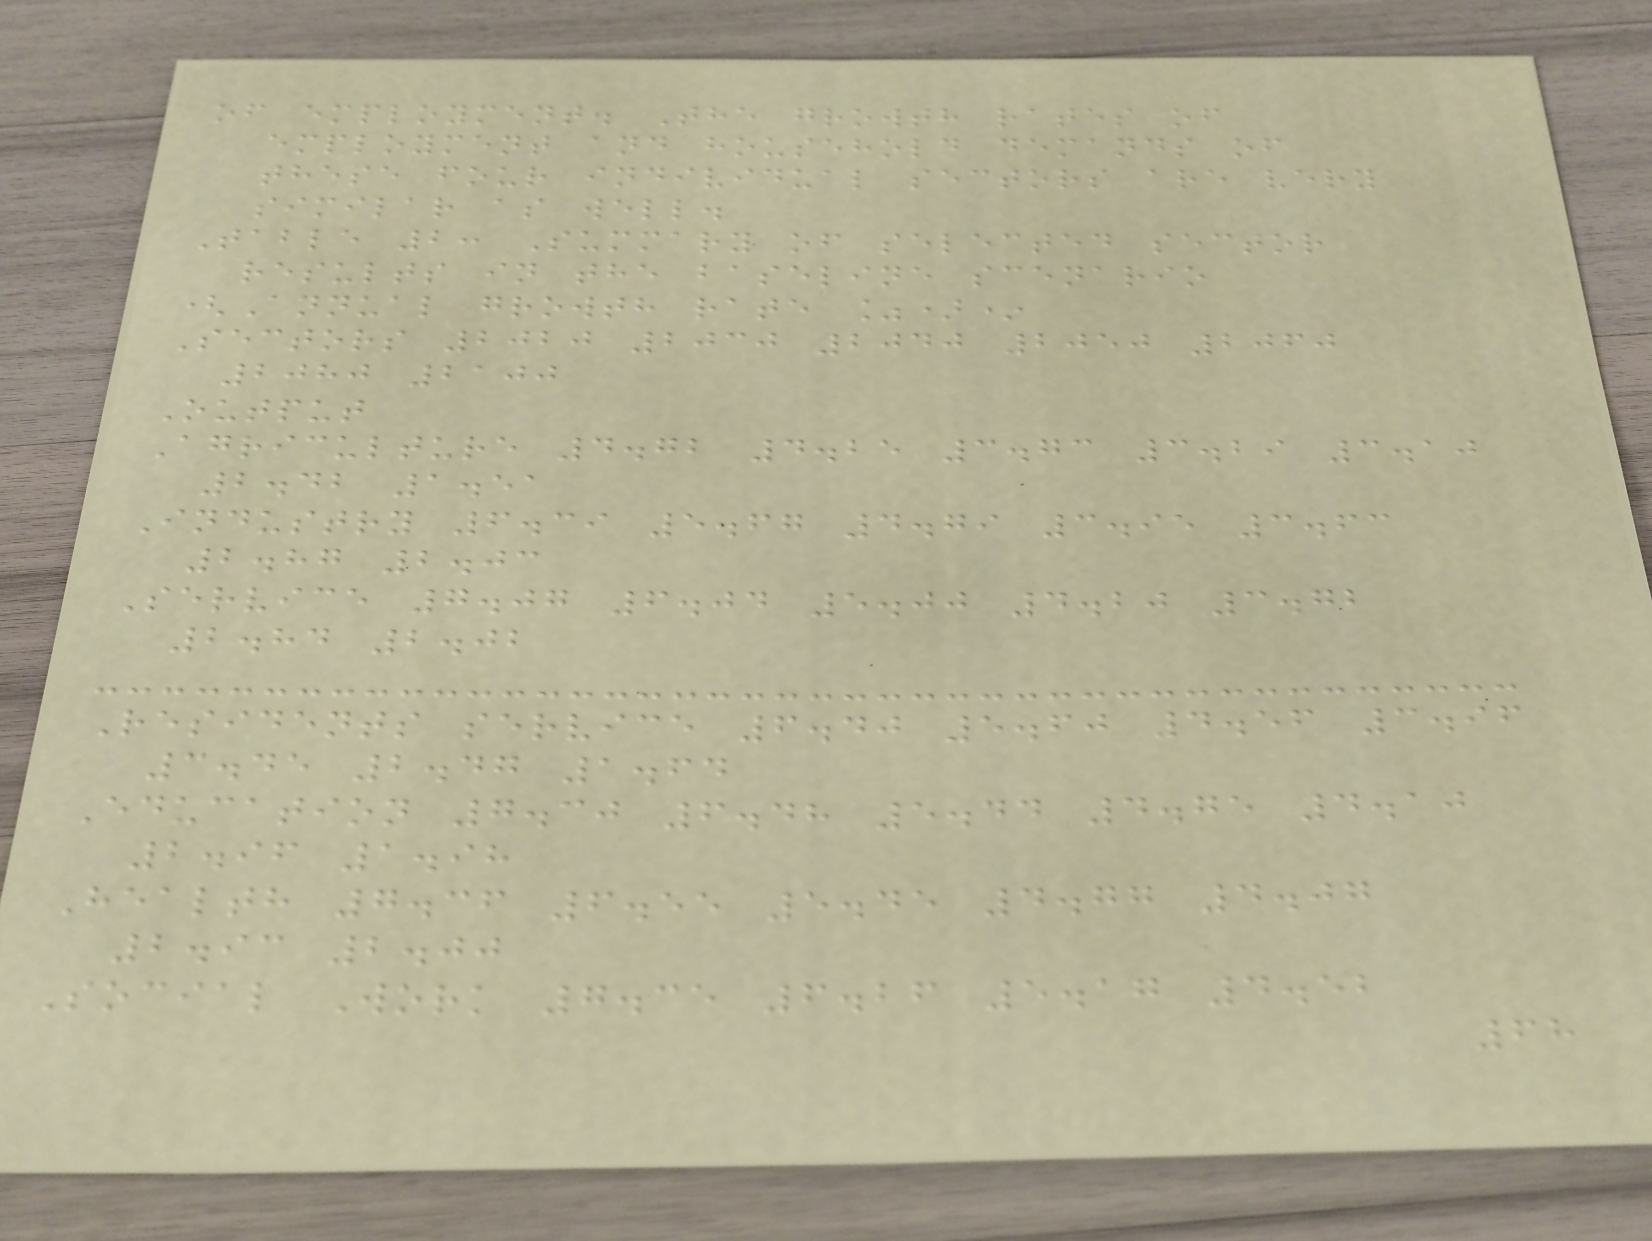of employment. The growth rates of
employment and household demands of
these four individual sectors are very
similar as well.
Table 2: Summary of selected sector
results in the baseline scenario
(Annual growth rate %)*
Sectors 2020 2030 2040 2050 2060
2080 2100
Output
Agriculture 4.72 4.25 3.73 3.29 3.10
2.42 1.51
Industry 6.39 5.67 4.79 3.95 3.63
2.87 2.03
Service 7.07 6.04 5.00 4.20 3.72
2.84 2.02
Residents service 6.40 5.60 4.56 3.96
3.45 2.47 1.64
Education 7.30 6.48 5.44 4.75 4.10
2.96 1.98
Health 7.36 6.55 5.45 4.77 4.07
2.93 2.00
Social Work 7.35 6.26 5.17 4.52
68
